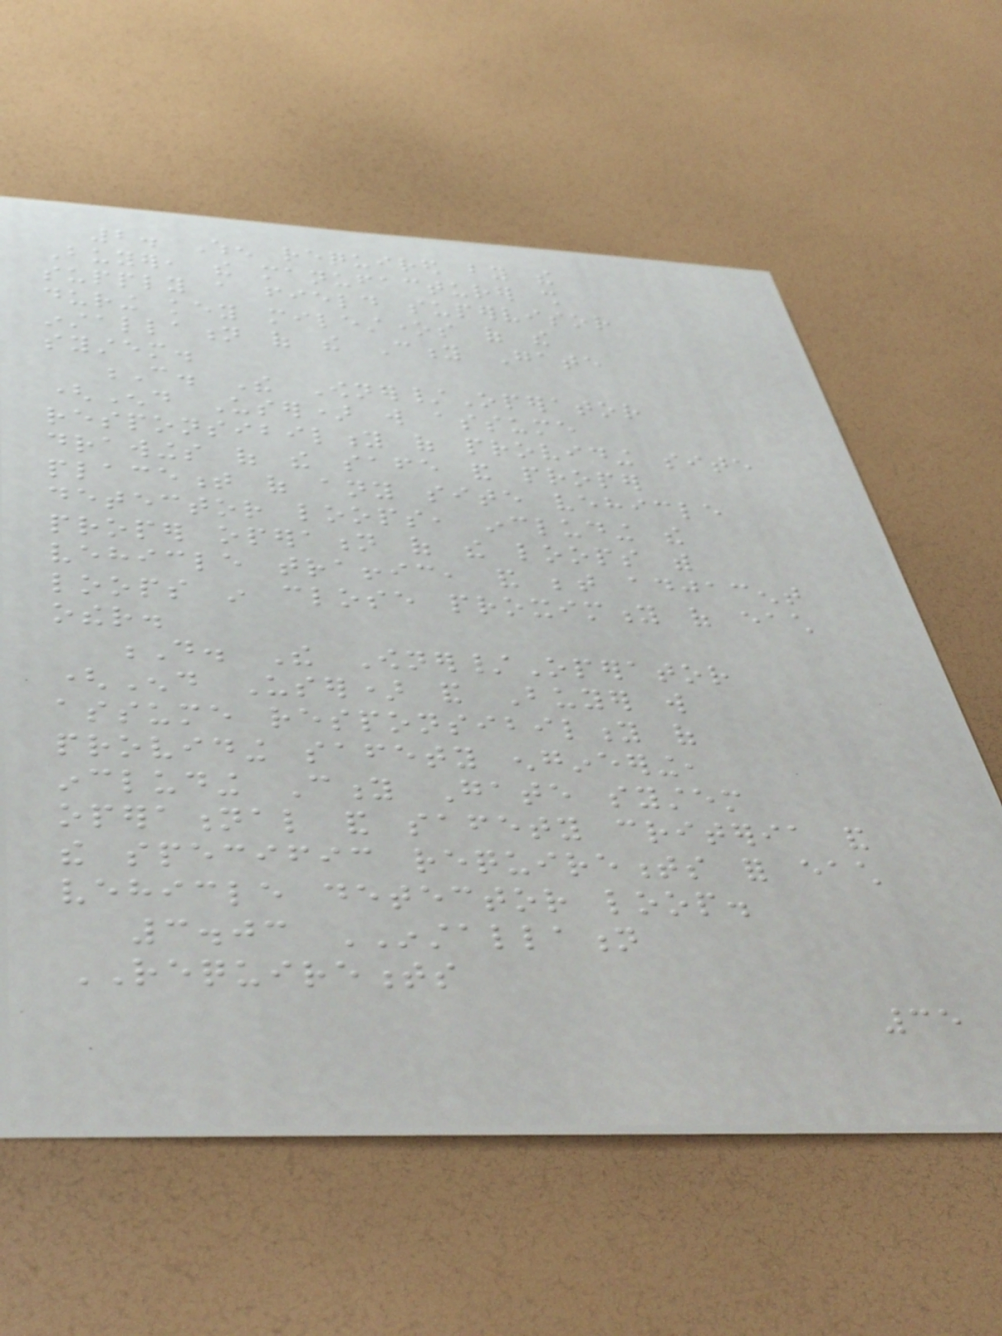2. When required by the
Buyer, the manufacturer shall
supply a field supervisor
during key milestones of the
installation of the City Gate
system.
C. The Owner/Operator
(End User) will assume
responsibility of providing site
drawings of the safe and proper
placement of any site vehicle
detector loops, including the
proper operation of the loops with
vehicle traffic, and between adjacent
loops in close proximity of each
other.
D. The Owner/Operator
(End User) and Buyer will
assume responsibility of
providing safety engineering,
including City Gate system
operational and safety criteria and
the specific requirements for each
vehicle detector loop.
3.03 INSTALLATION
REQUIREMENTS
35
